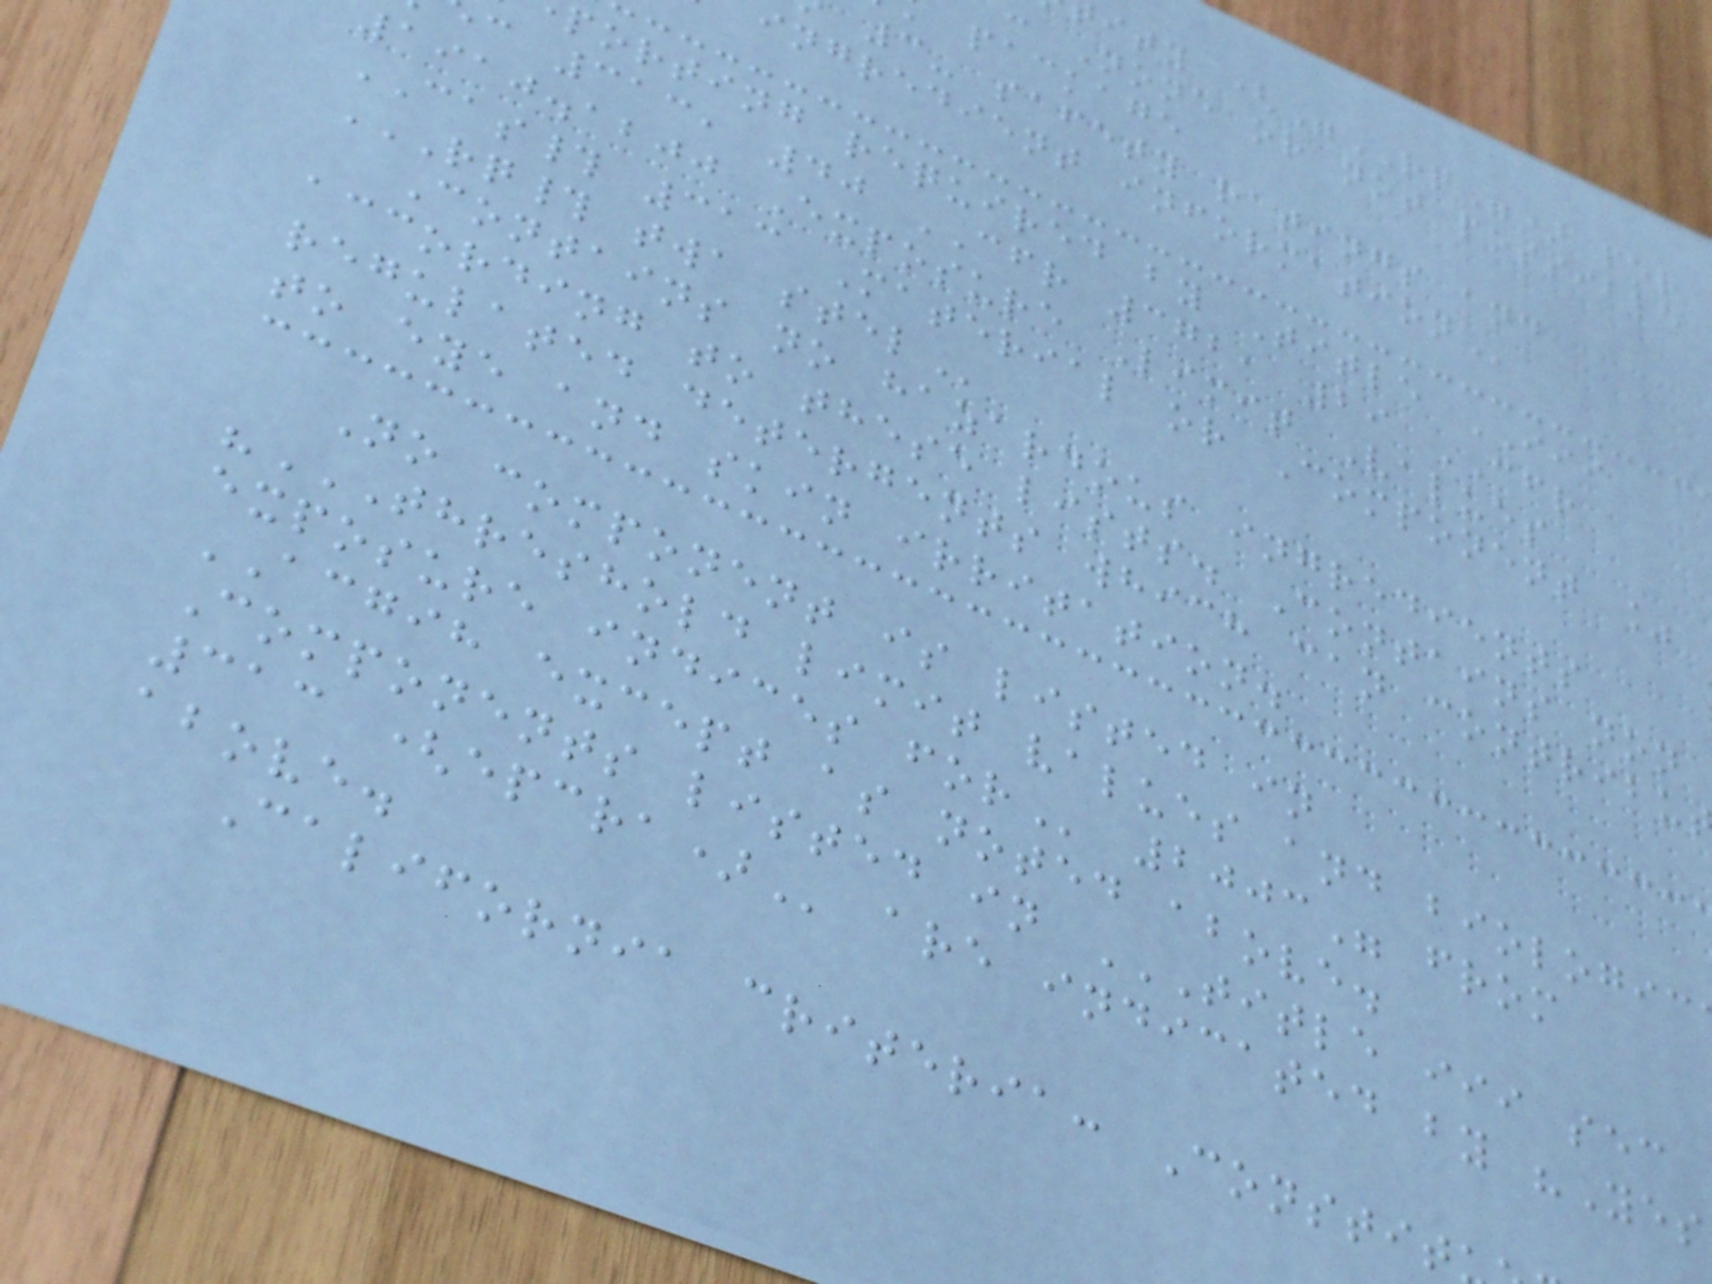ity ("RQ") per
: None or not possible
package
3- safety ratings and
ingredient
porting required by Title III
c 313, 40 CFR 372, 29 CFR
1910.1200 Exposure Limit Values
CAS# 313 Material or Component %
RQ# TWA STEL
Contains no hazardous ingredients
according to these lists. Contains non
regulated detergents which can contribu
to eye and skin irritation.
No component is listed in
exposure indices
ACGIH except as noted above.
Components listed in TITLE III SEC
above.
California criteria: Constit
